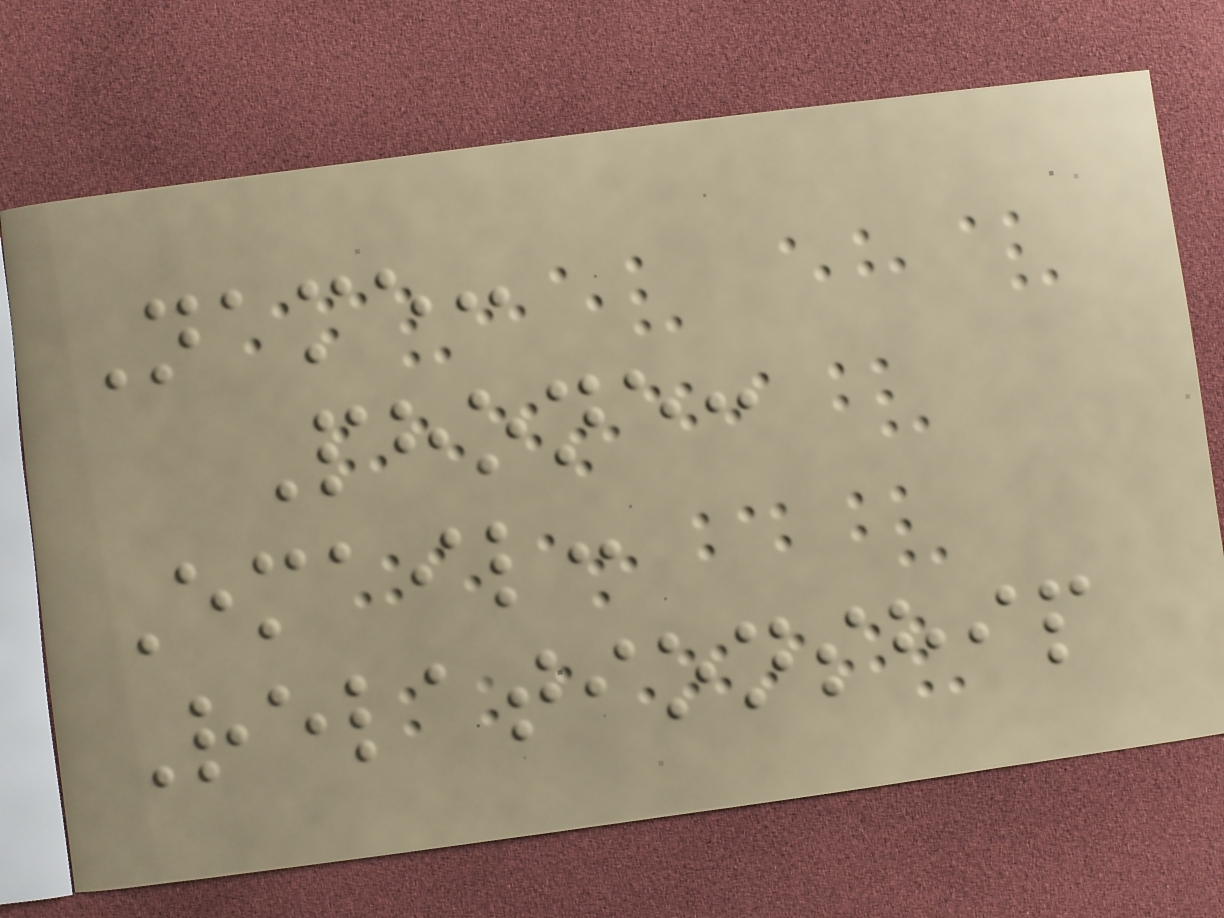Name:
Phone:
Email:
Relationship
